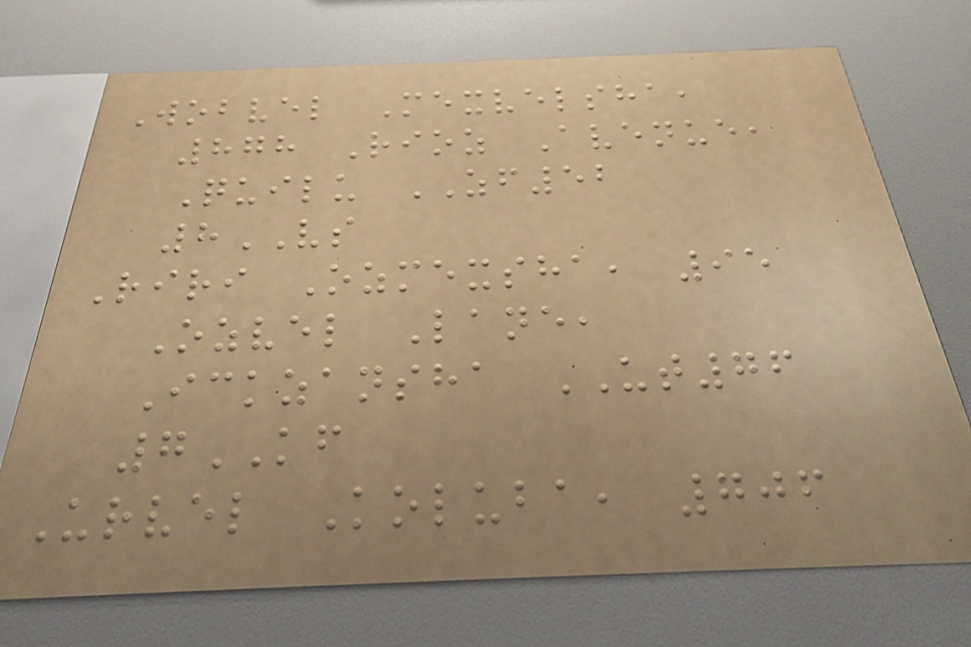Wobvel Mexvelsha,
878 Rioz Avenue,
Quilu ZF52
8VS
Riri Ozmexsha, 95
Ozvel Lane,
Ickzansha UT76
7KF
Urvel Koluba, 706
